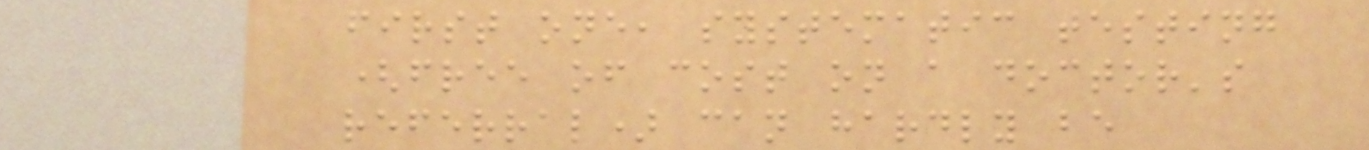first one, systematic testing
(free of cost on a doctor's
referral) can hardly be
